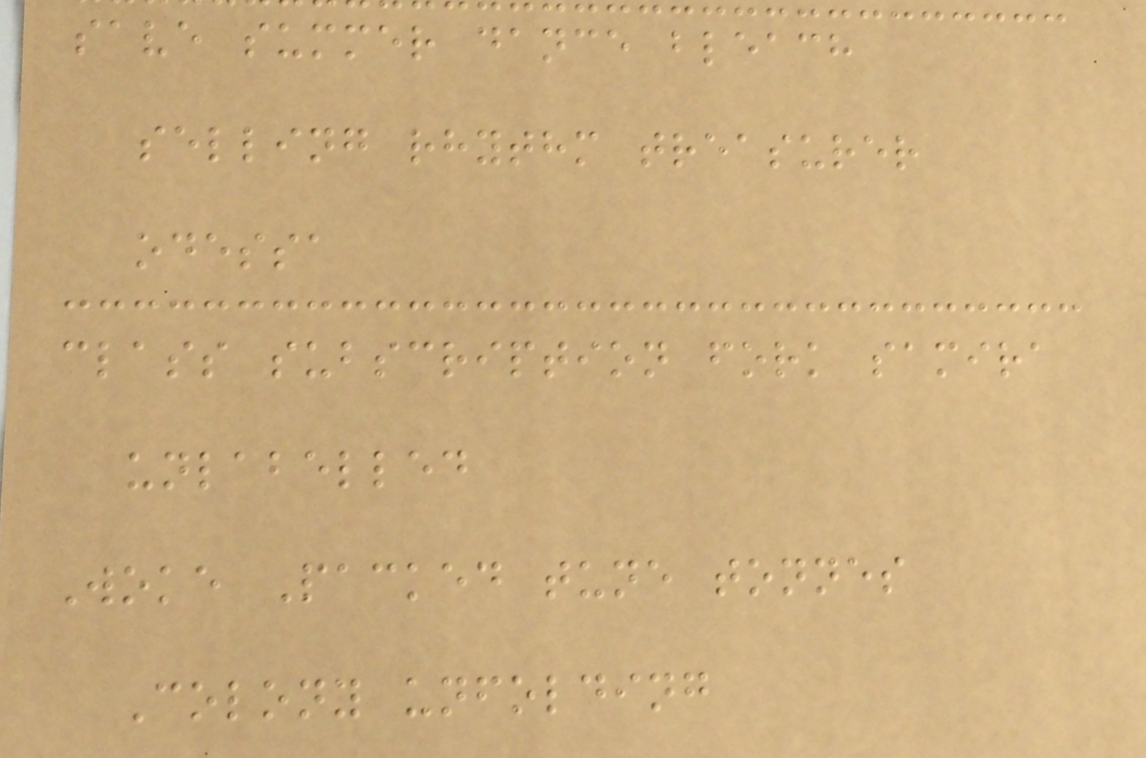save summer dance bleach
selling rhythm treasurer
odessa
class subscription fork samira
unlabelled
Woke Packed tune tonnes
Colony unfolding
